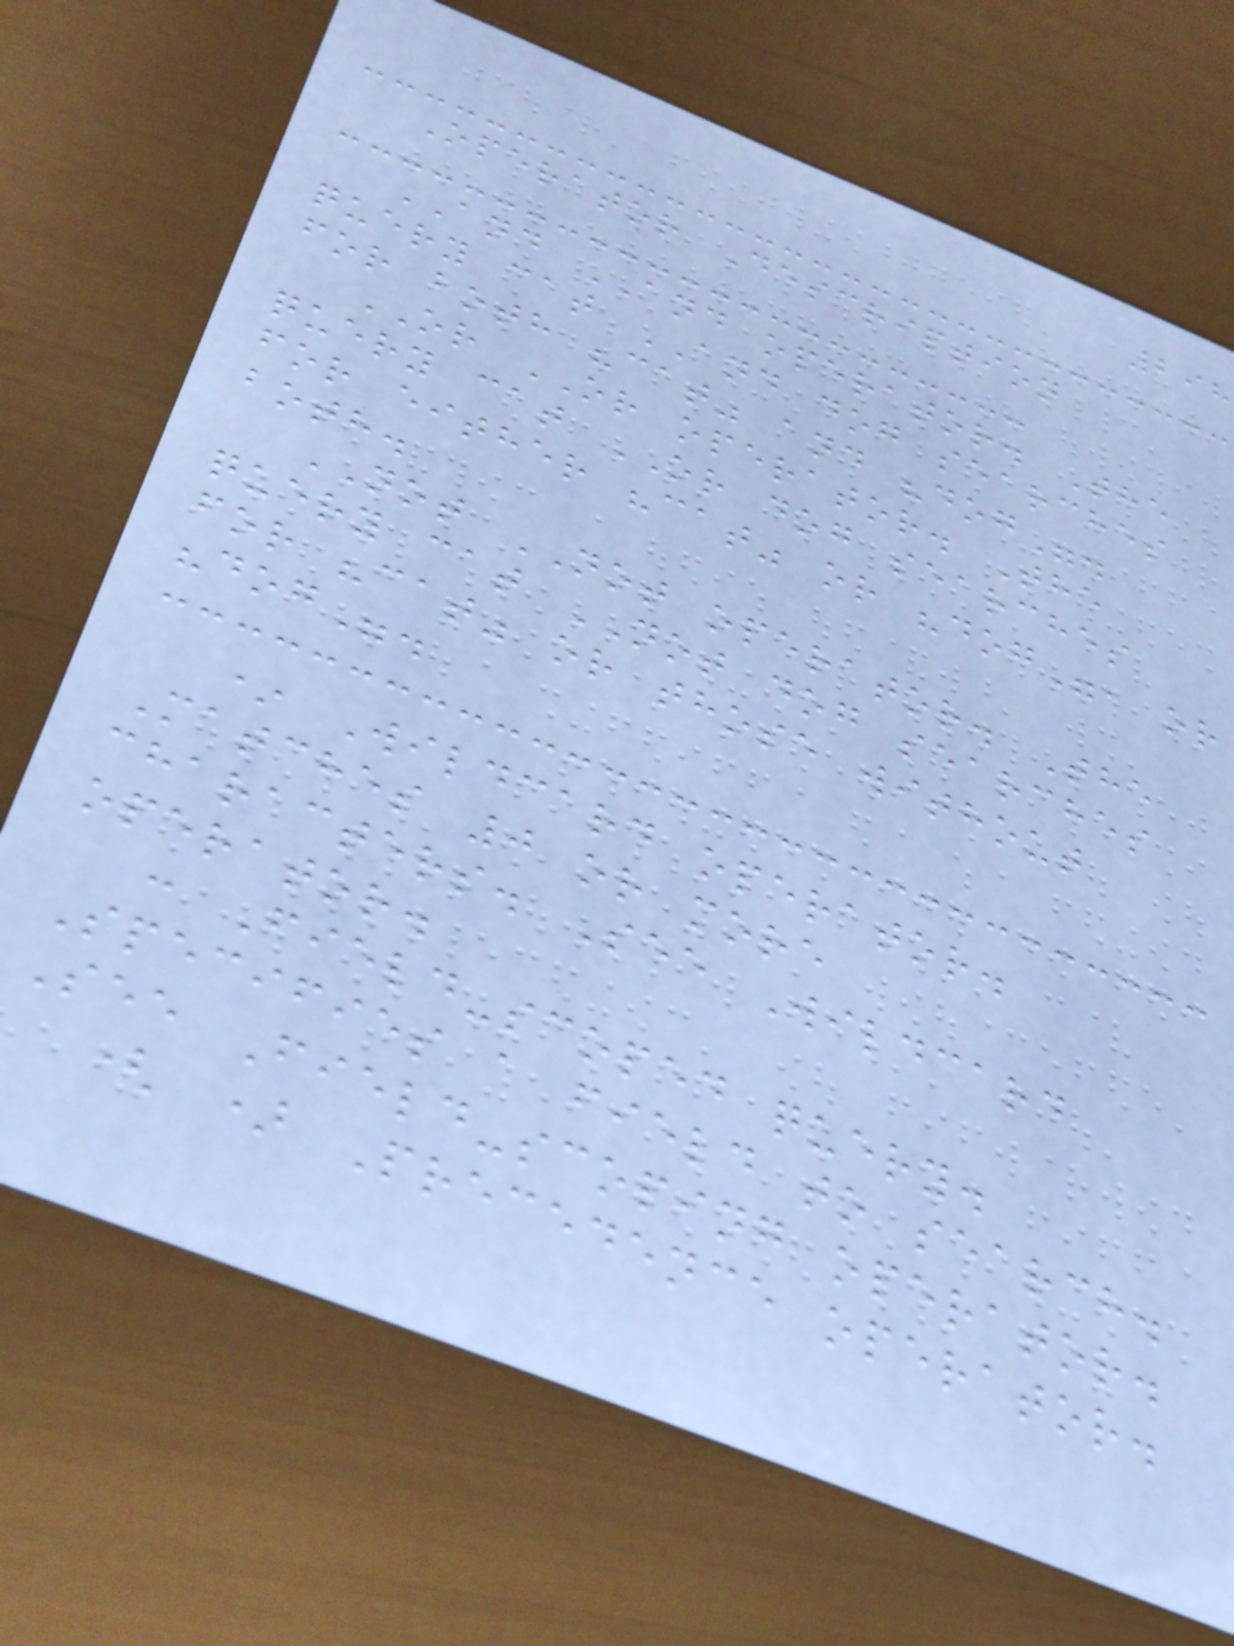298
Operator Description
AND AND operator. The
query cat AND dog searches
for both "cat" and "dog".
OR OR operator. The
query cat OR dog searches
for either "cat" or "dog", or
both.
NOT NOT operator. The
query cat NOT dog searches
for "cat" or those without
"dog".
* Wildcard operator.
Matches 0 or more
characters. See Wildcard
operator.
: Field-scoped query.
Specifies a field to search.
See Field-scoping operator.
( ) Precedence operator.
